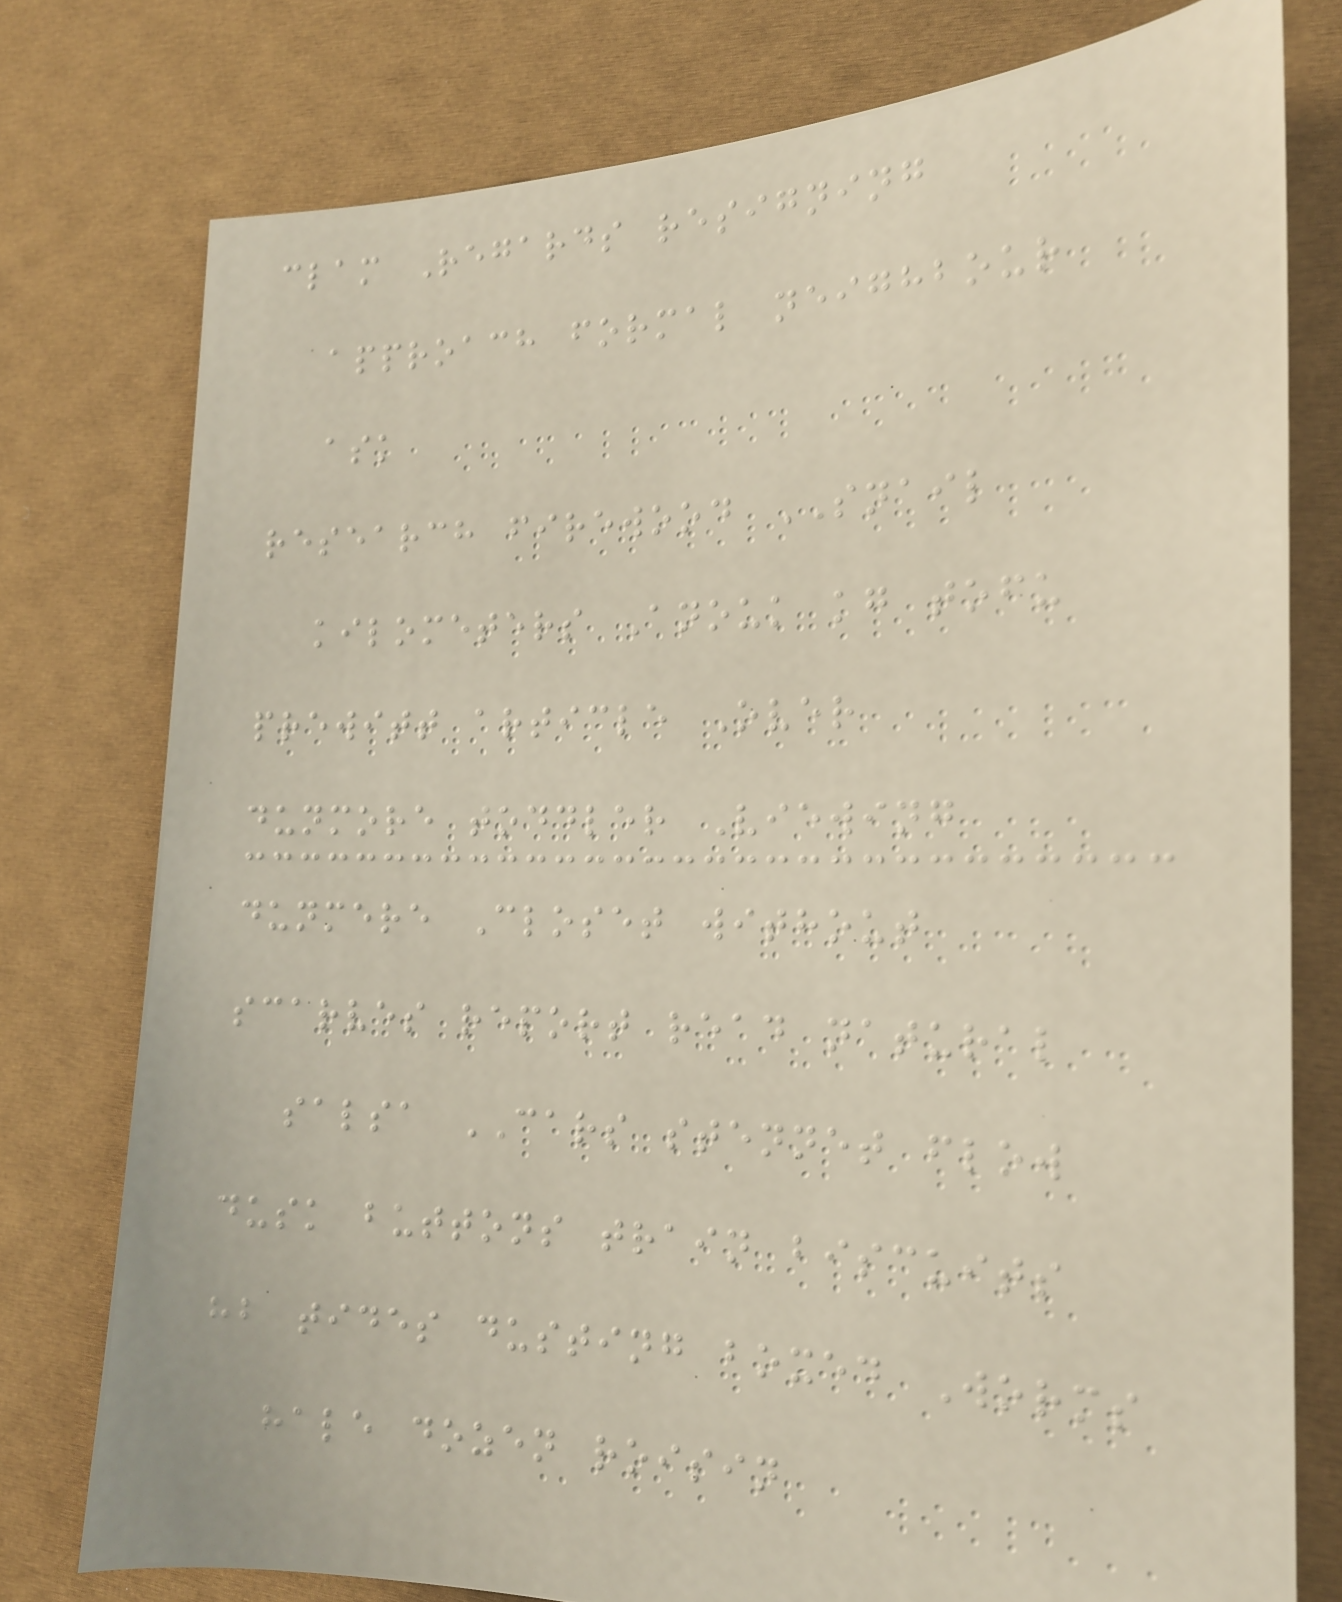clam Regards resigning
approach formal neighbour
ask
research firewood SNAIL
kilometers Anouk kg tofu
prewitt article Over
dunmore toddler Viewing
dunmere Closet without
scarves report read natural
salsa CARS stennet flow
dusk buttons train biscuits
hb tides dusting boxed Worms
hale dozen roisin
